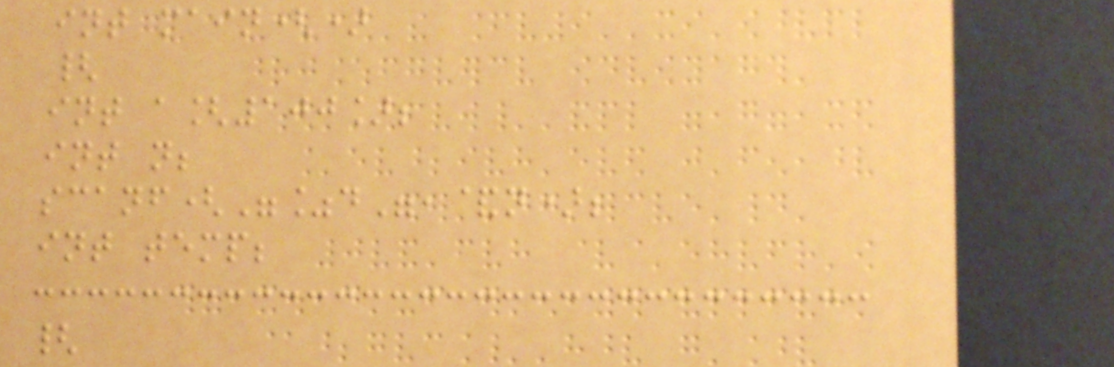int main()
{
int a[100];
int n;
scanf("%d",&n);
int temp;
{
